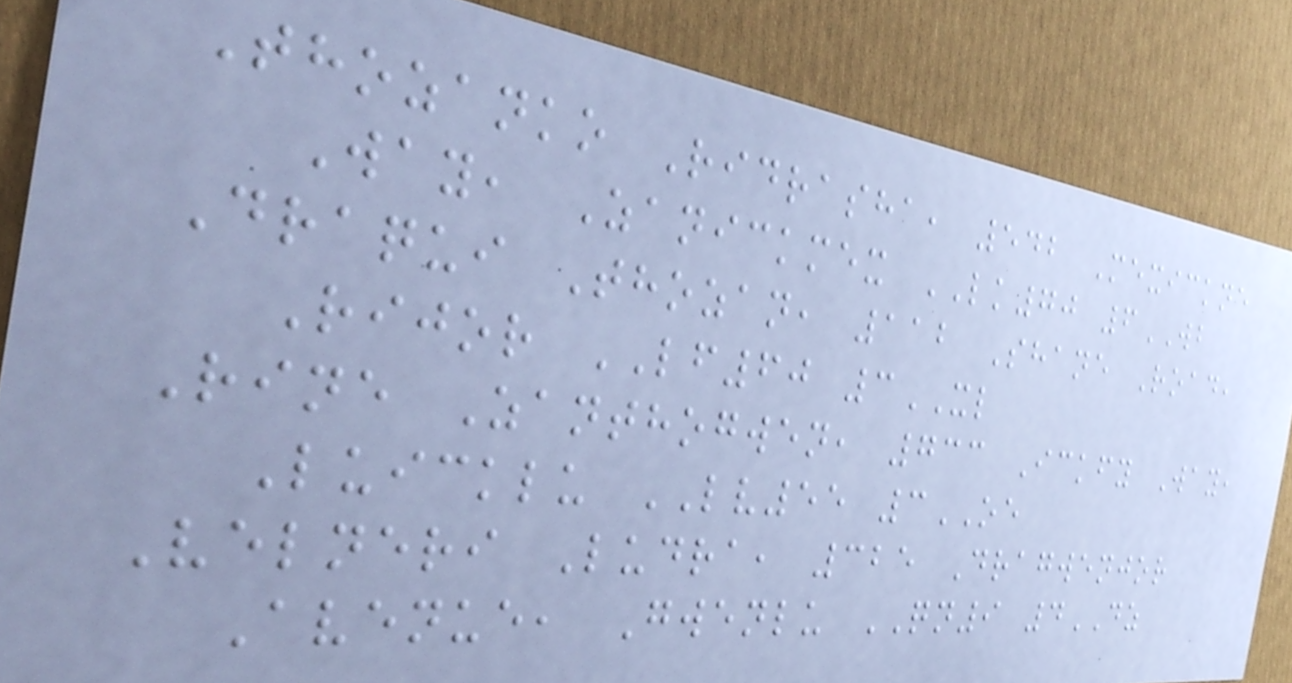Thozanko Ridrasha, 542 Mexickne
Way, Zanickmex LK70 6WB
Draqui Thozan, 112 Shane Road,
Rijor LF60 3XL
Rine Zanthogwen, 733 Ickfy Way,
Luicklu LV55 3OE
Velneri Ludra, 325 Dragwenjor
Avenue, Gwenlu QN9 4DZ
